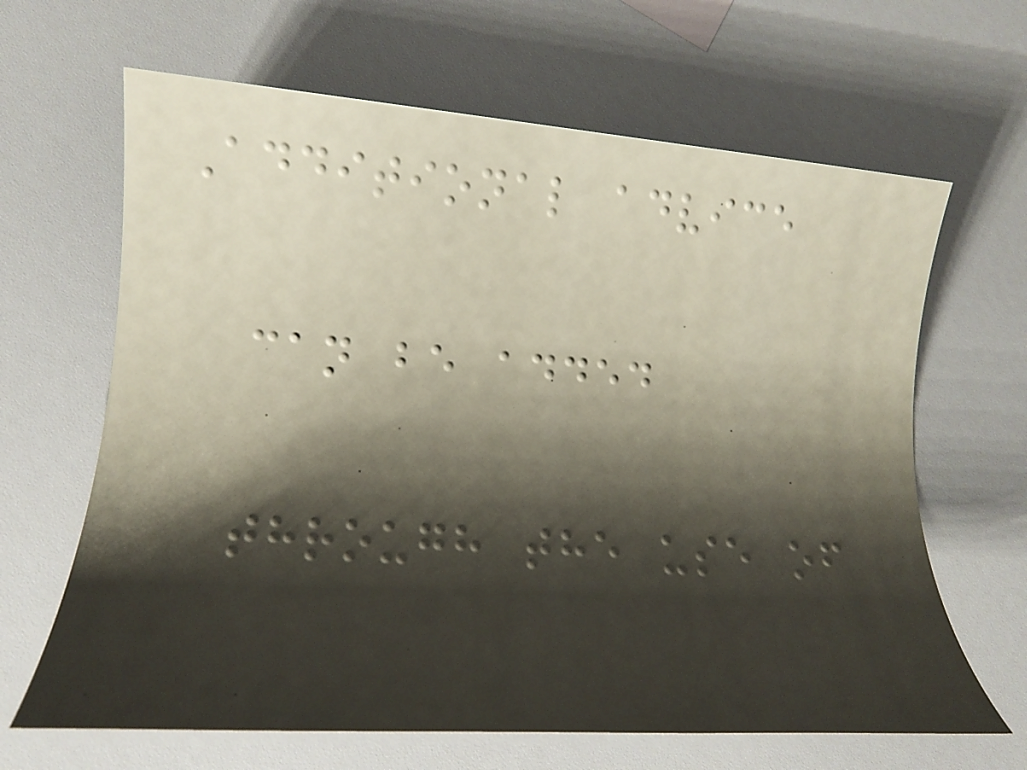Additional advice
can be added
through the use of
